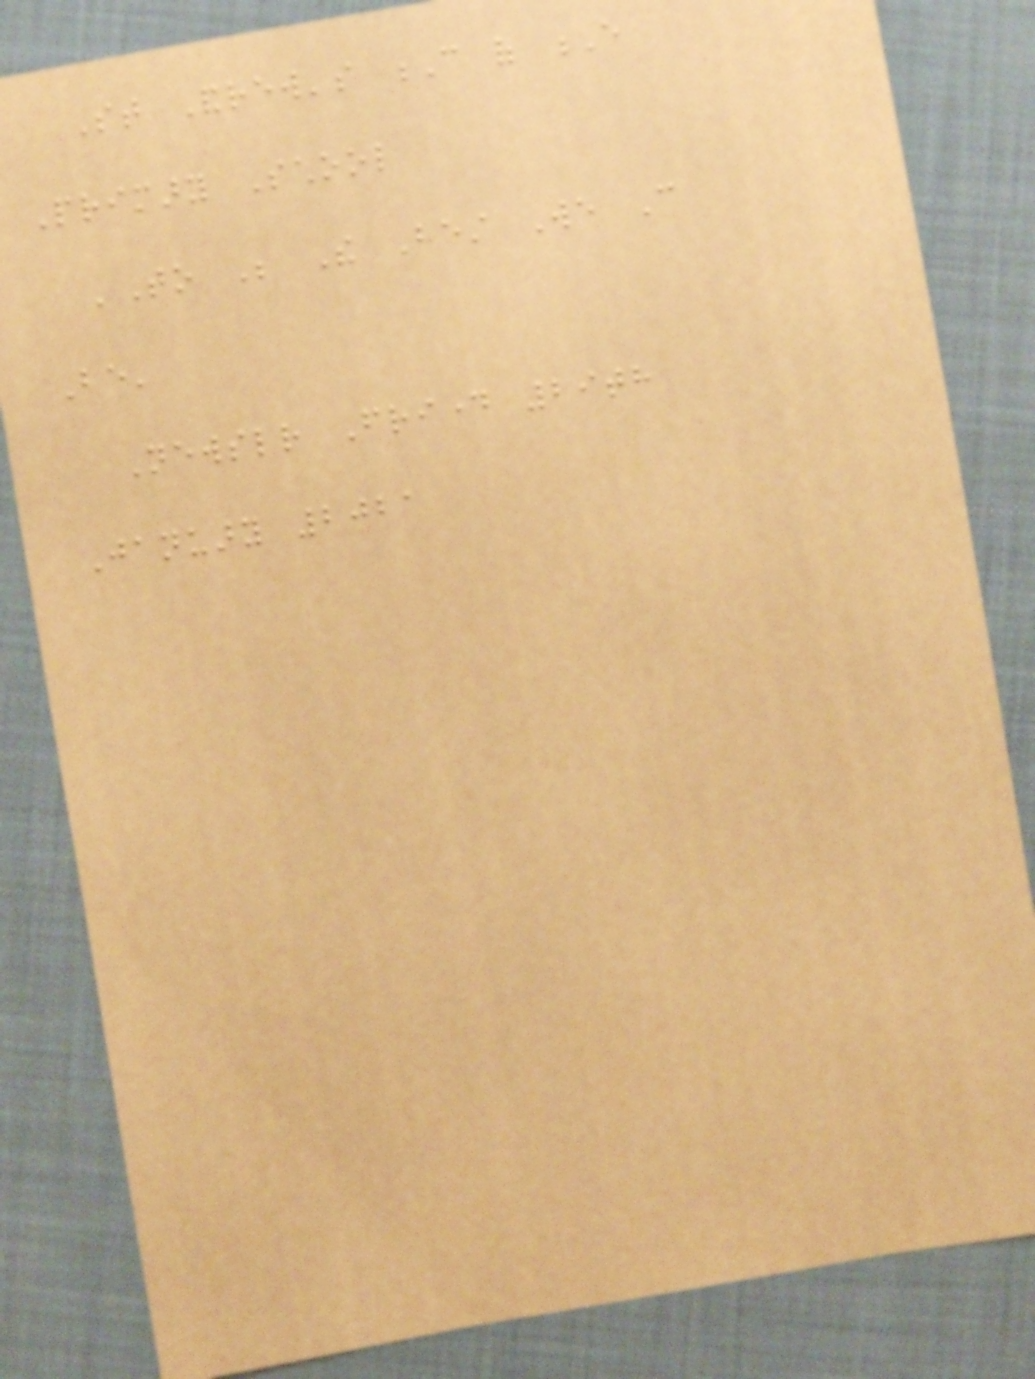St Andrew's C of E
Primary School
'To Be The Best We Can
Be'
Newsletter Friday 29th
January 2021
